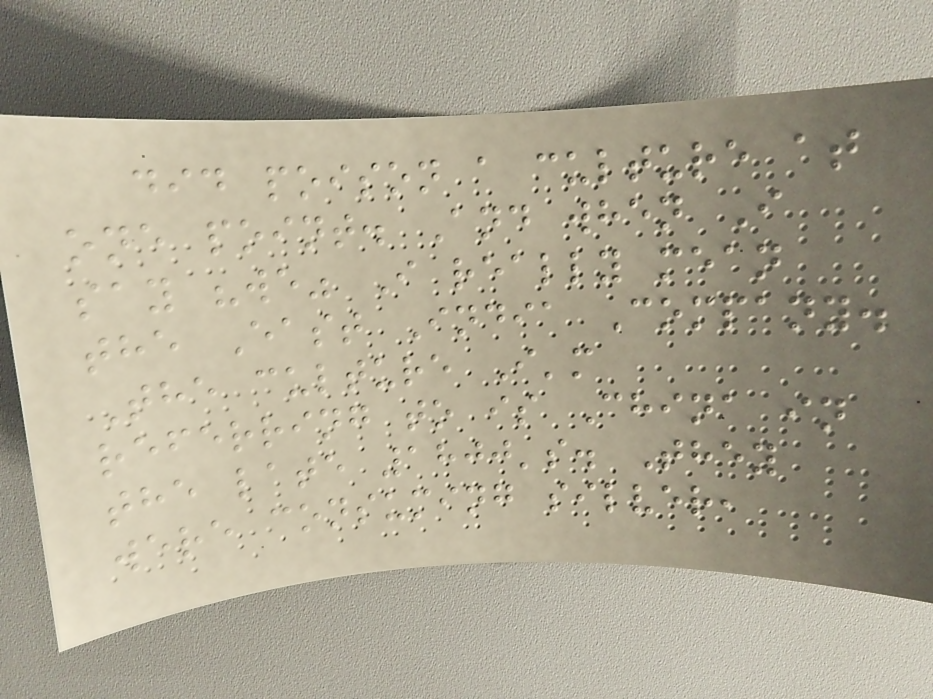did poison a culture at
one point. And when I
say "we" I really mean
the East India Company.
The culture I'm
referring to is China in
the late 1800's. They
were consuming silver,
